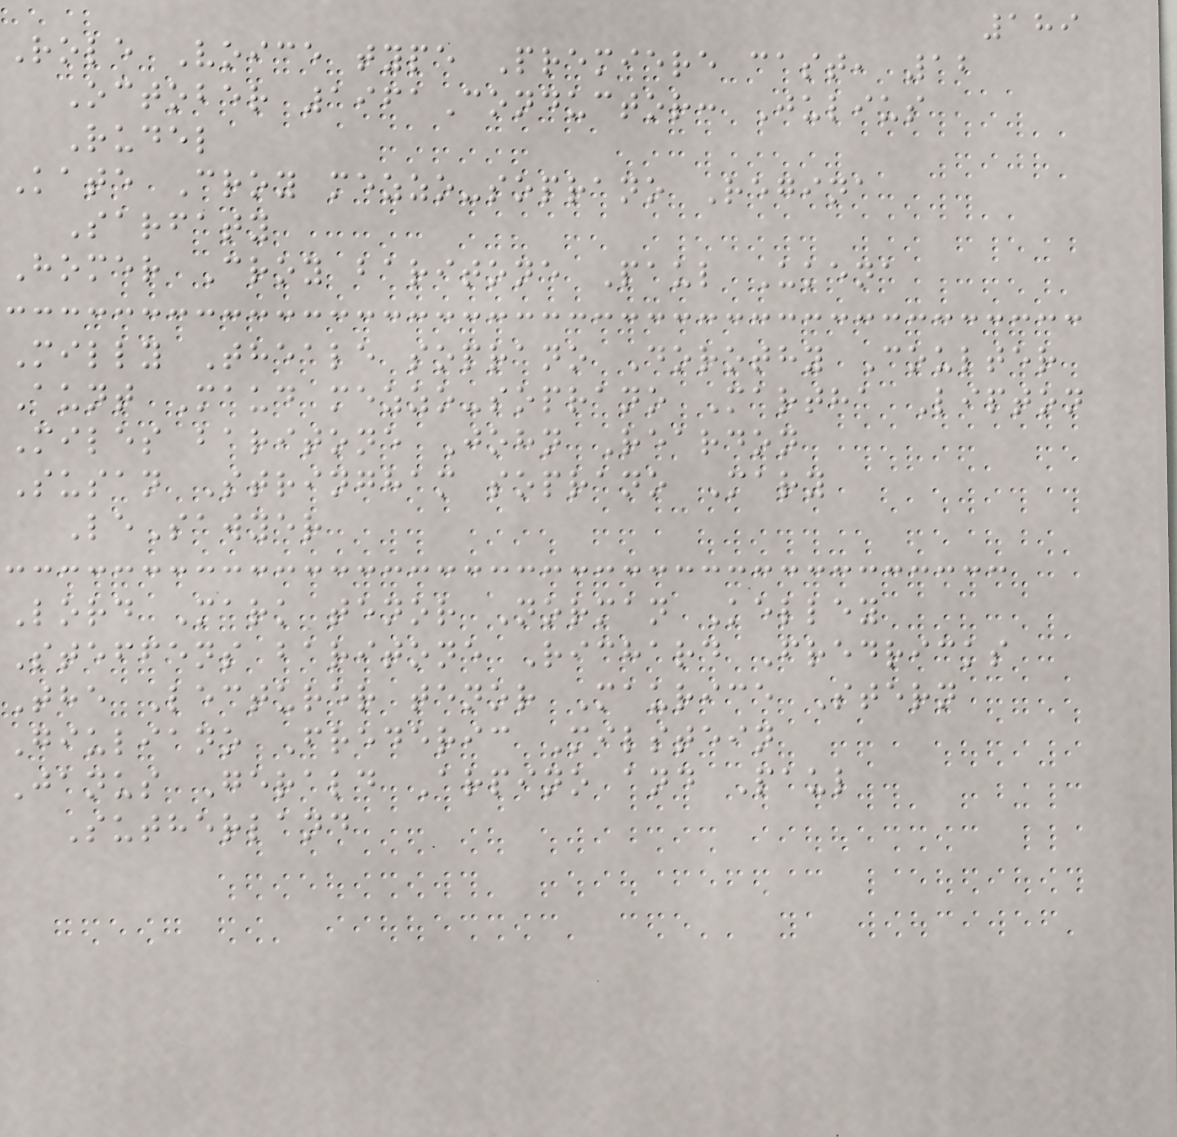189
Role Voice type Premiere cast, 12
October 1961Conductor: Julius
Rudel
Kate Croy mezzo-soprano Regina
Sarfaty
Homer Croy baritone Paul Ukena
Milly Theale soprano Dorothy Coulter
Aunt Maud mezzo-soprano Martha Lipton
Miles baritone John Reardon
Susan Stringham soprano Mary
LeSawyer
Lord Mark tenor Norman Kelley
Steffens baritone Richard Fredricks
The Lecturer tenor Maurice Stern
Giuliano Frederic Milstein
Janus Gerald Arpino and Paul
Sutherland
